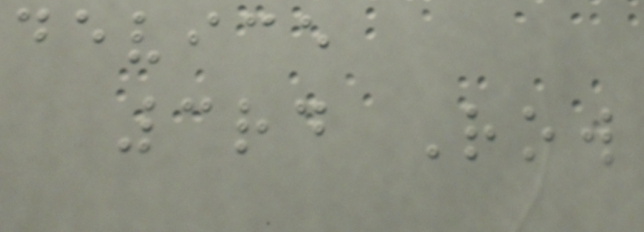device
3rd Row
